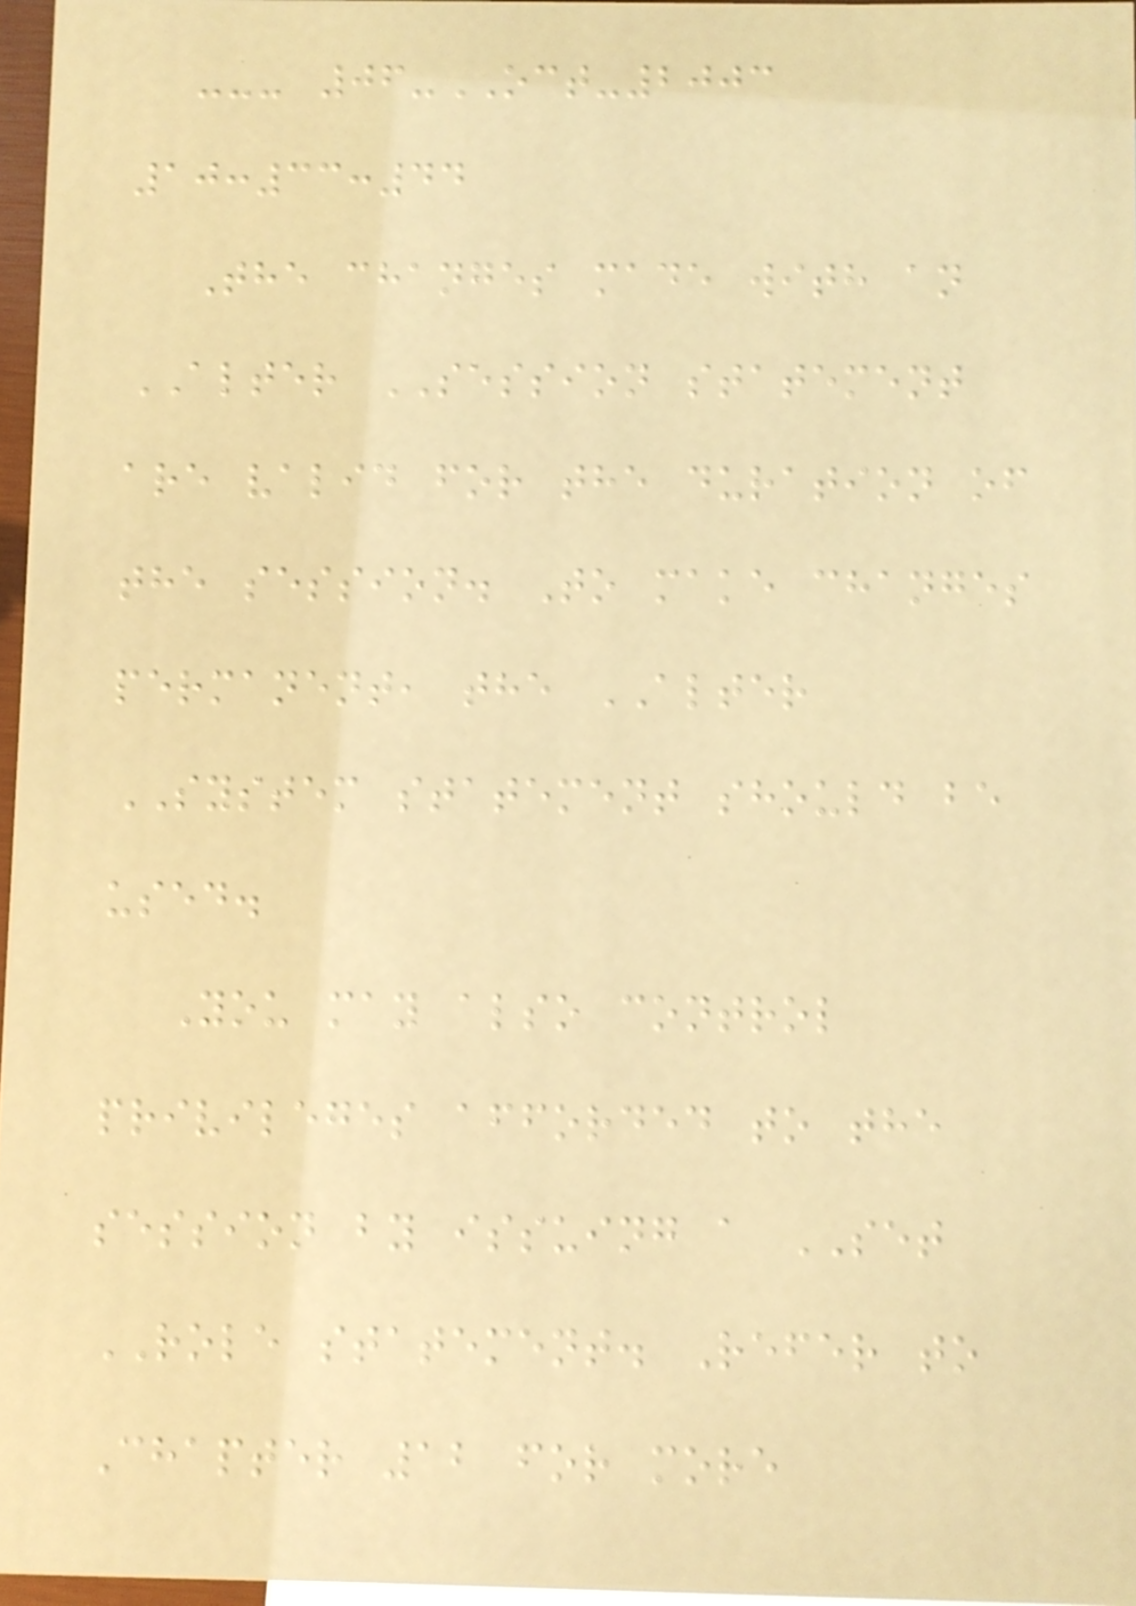--- 06-OCT-2003
10:33:44
The changes made with an
ALTER SESSION statement
are valid for the duration of
the session. To make changes
permanent, the ALTER
SYSTEM statement should be
used.
You may also control
privileges afforded to the
session by issuing a SET
ROLE statement. Refer to
Chapter 12 for more
